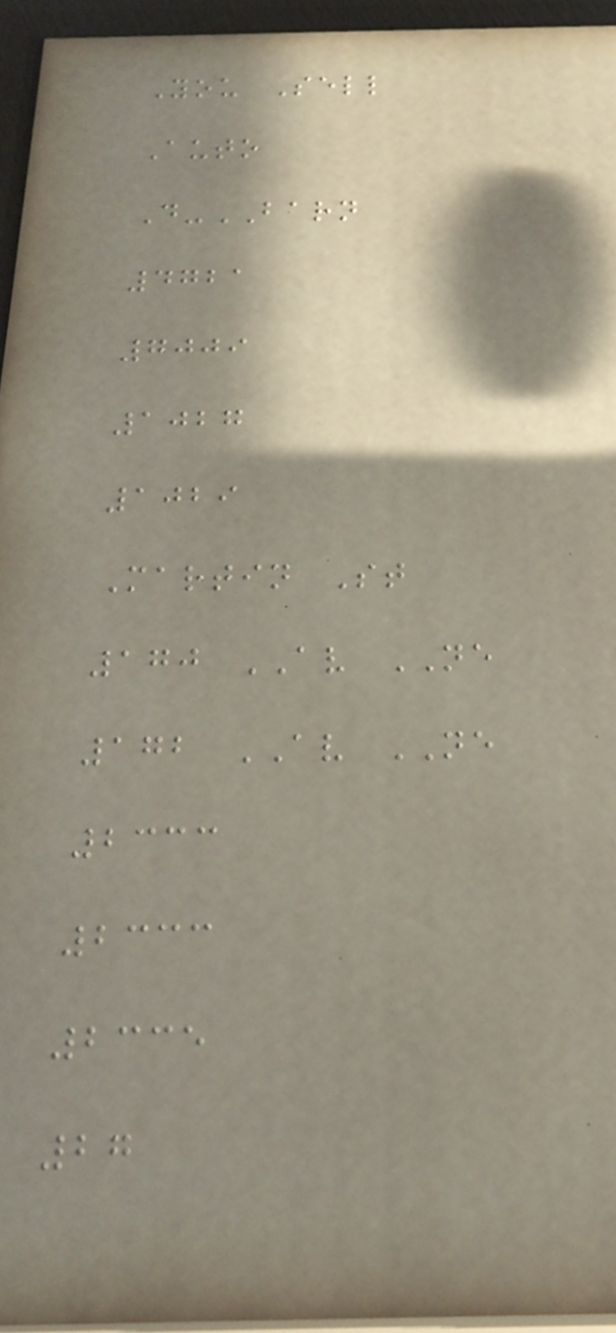You Sell
Auto
D-BARN
4721
7009
1027
1029
Martin St
170 AV NE
172 AV NE
2333
2333
2335
27
